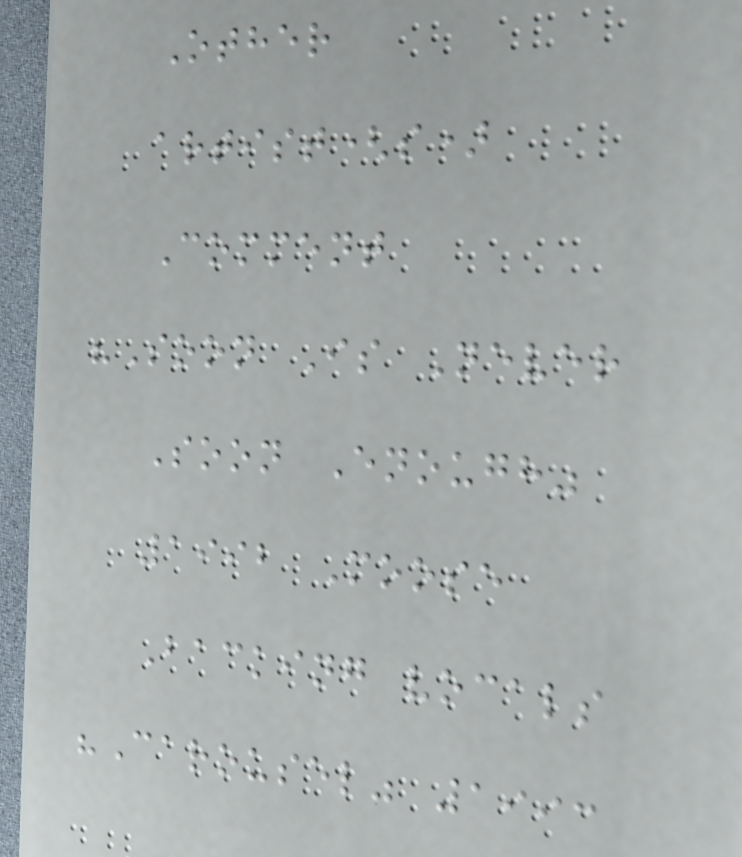Other
artist(s)
Comment
"Soon Is Never
Soon Enough"
1992 Moose
Backing vocals
"Carousel" 1993
